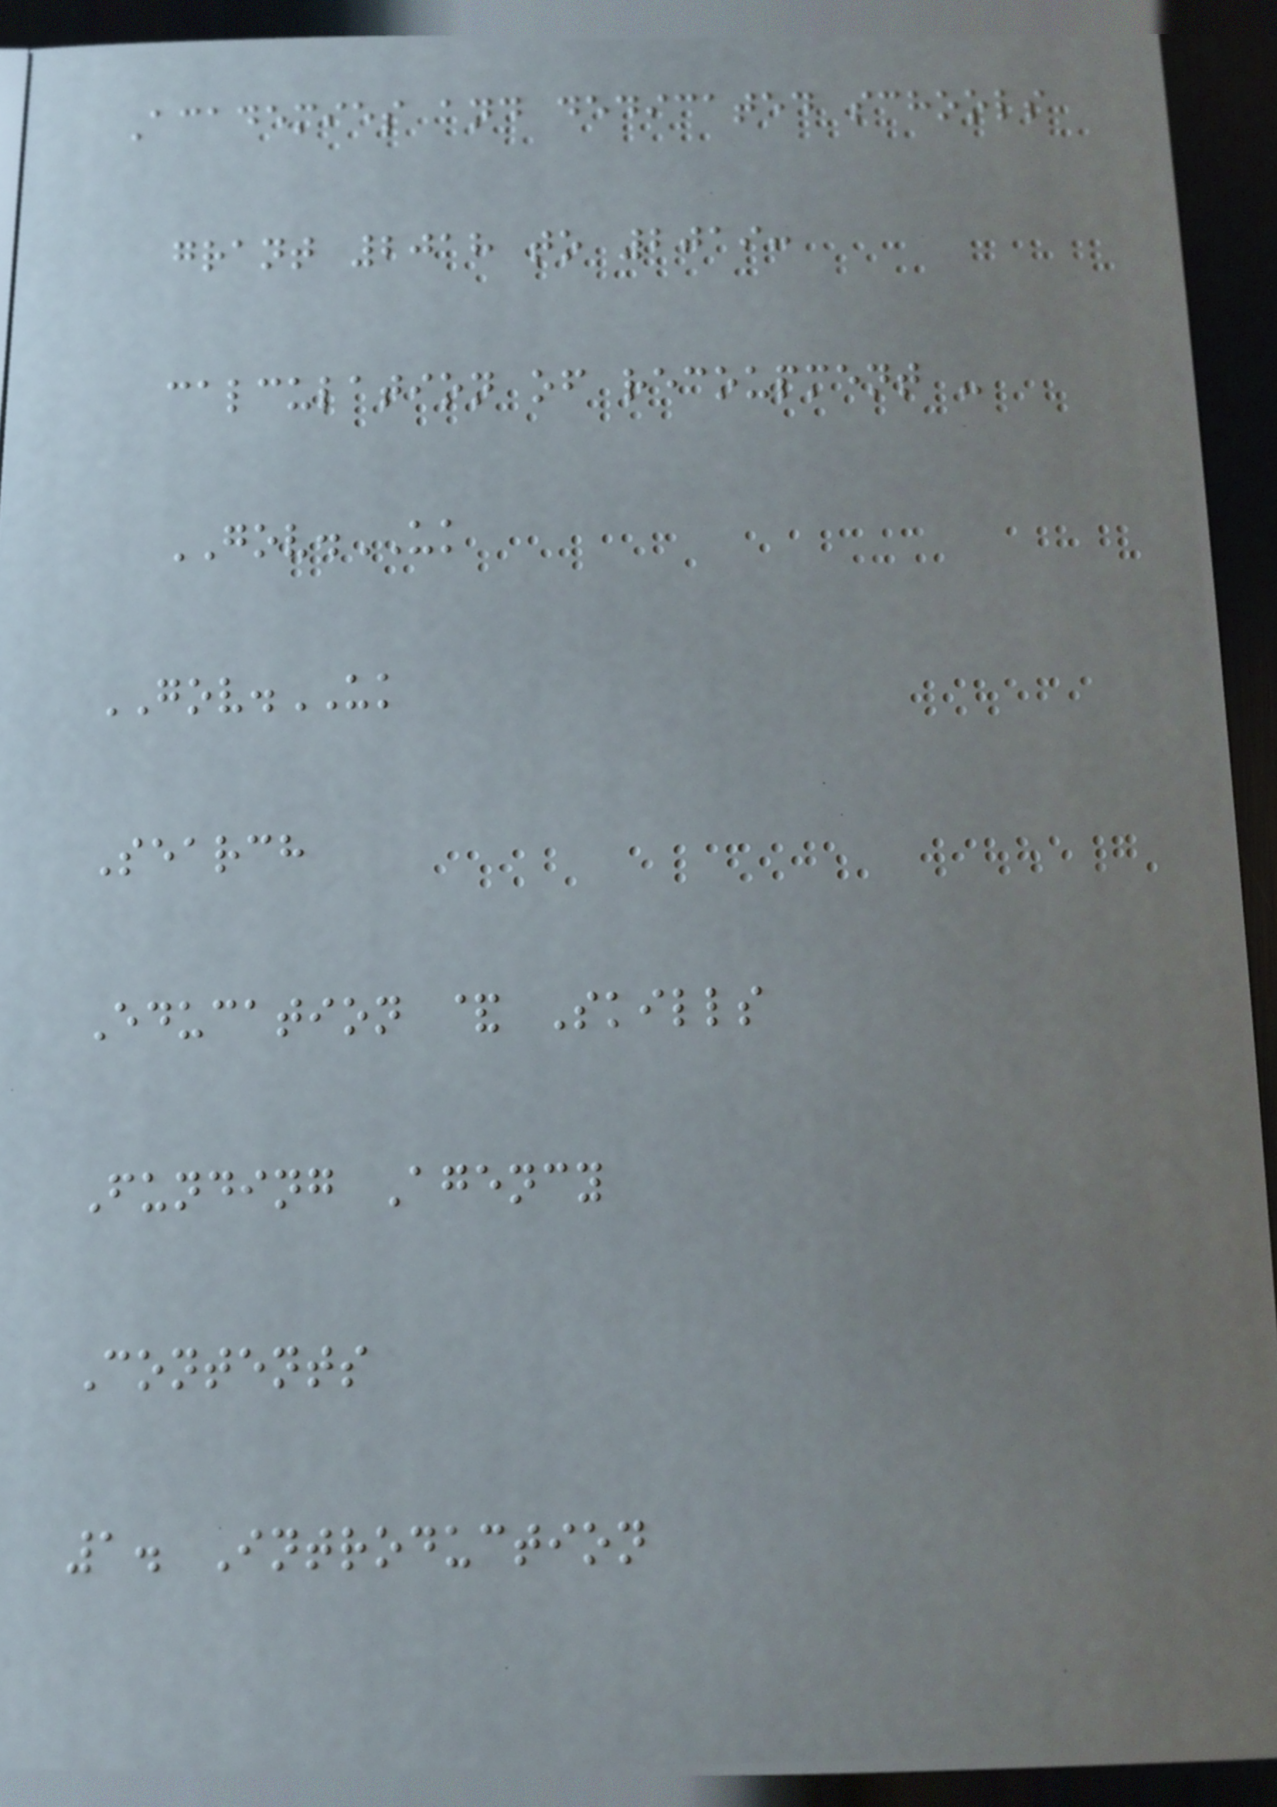Academies and dedicated schools
grant 2018 to 2019:
calculation of recoupment -
GOV.UK
GOV.UK
Search
Education & Skills
Funding Agency
Contents
1. Introduction
